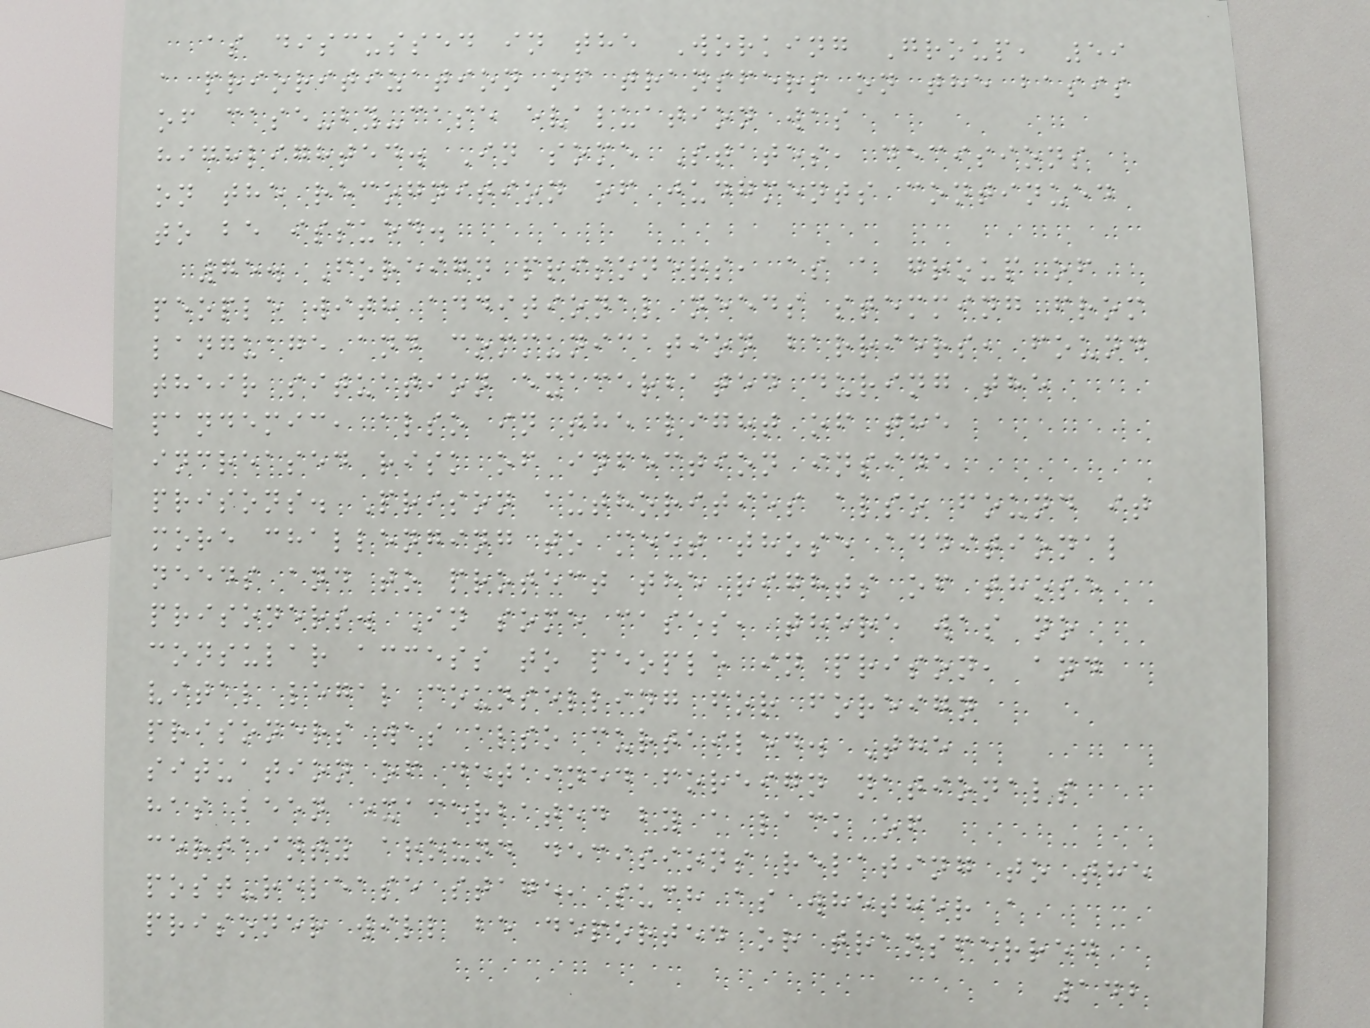as discussed in the Working Group, 59
a prioritization of transfers on the basis
of case-by-case evaluation was
highlighted. In some States, decisions
on the recognition of judgments continued
to be issued.
75. Foreign prisoners, as a group of
people with additional needs stemming from
language and communication barriers, found
their situation exacerbated during the
pandemic, also in the light of the
increased risk of infection inside
prisons. Prison authorities also found it
more challenging to meet those additional
needs and to protect the rights of those
prisoners. In some cases, there was no
consular access to people in prison, and
vital legal counselling for foreign
prisoners was also curtailed. The
situation of detained foreign nationals
has been exacerbated by a lack of
certainty around decisions relating to the
post-release stage, such as whether a
prisoner will be deported or transferred
142
